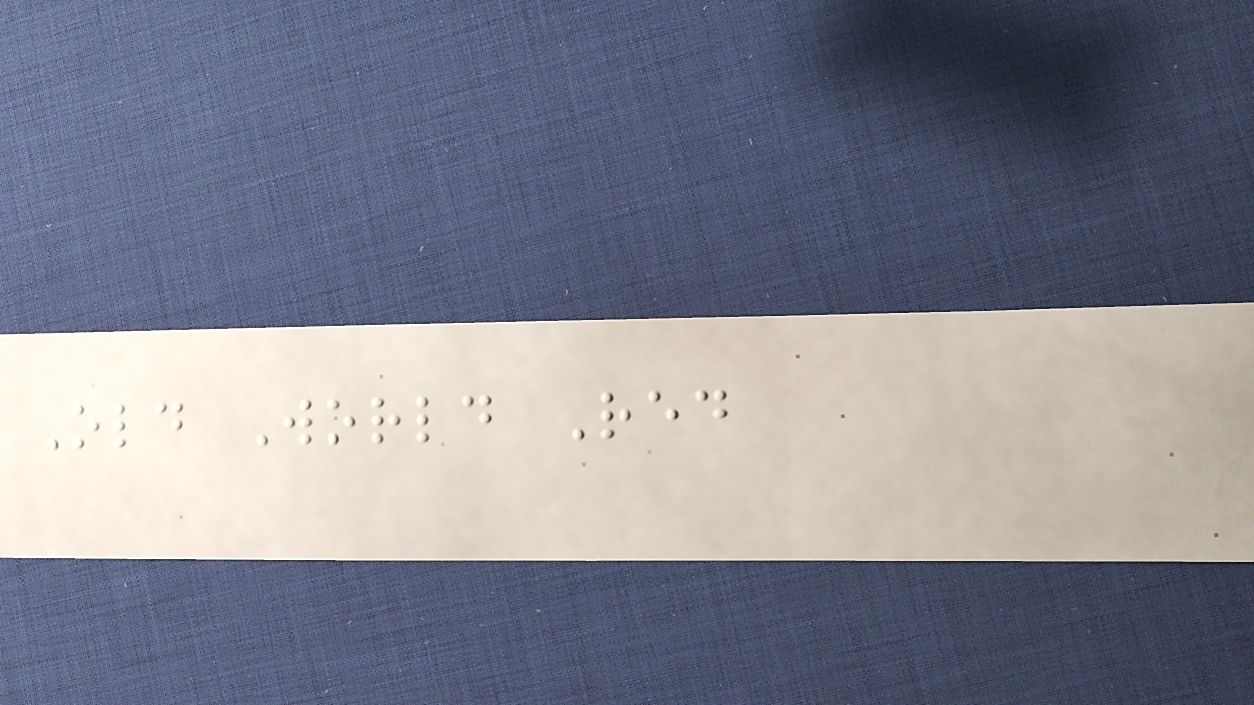Old World Red
